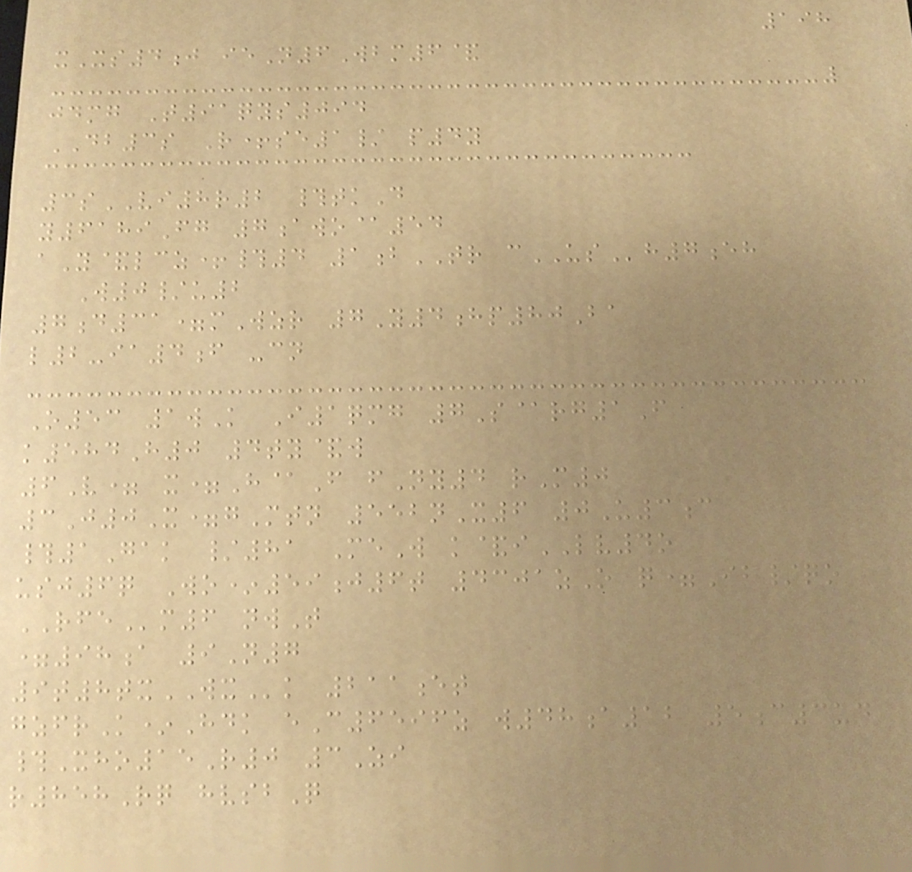198
xXs4j ieN6Wbm6&
jdmg T91qys094
DB3s R+se1/ p4y
3sVI8r2 #tkD
y6189Fg 7awo@54
aY&lcz+#4 1bTR cUSh7eh
W0/u2
7d31=mWzr 7Y4hp80Ba
l2-ia4f -cn
O53 1wK I1qmg 7S@rg1F
k584H0 4ty&w
6V= x=H@F fNy4 rM0
3J0X=gMtn 552nX6 0U3c
#1Gak /81 MeW k&iLV4o
usj6q Wo*59j6t 4301zO q=Ib/qo
RFEm6 nwT
=98a 9N7
9t8txWXk 211et
gzfrK*Hdk eC6596z w48a12 5c3ud
#Xho15R0 3Zi
r858Rq hvsbQ
